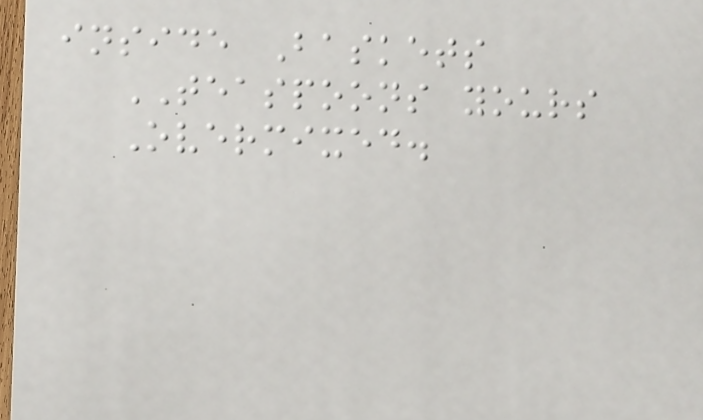inside Baskets
TEASPOONS yours
Overmixed.
